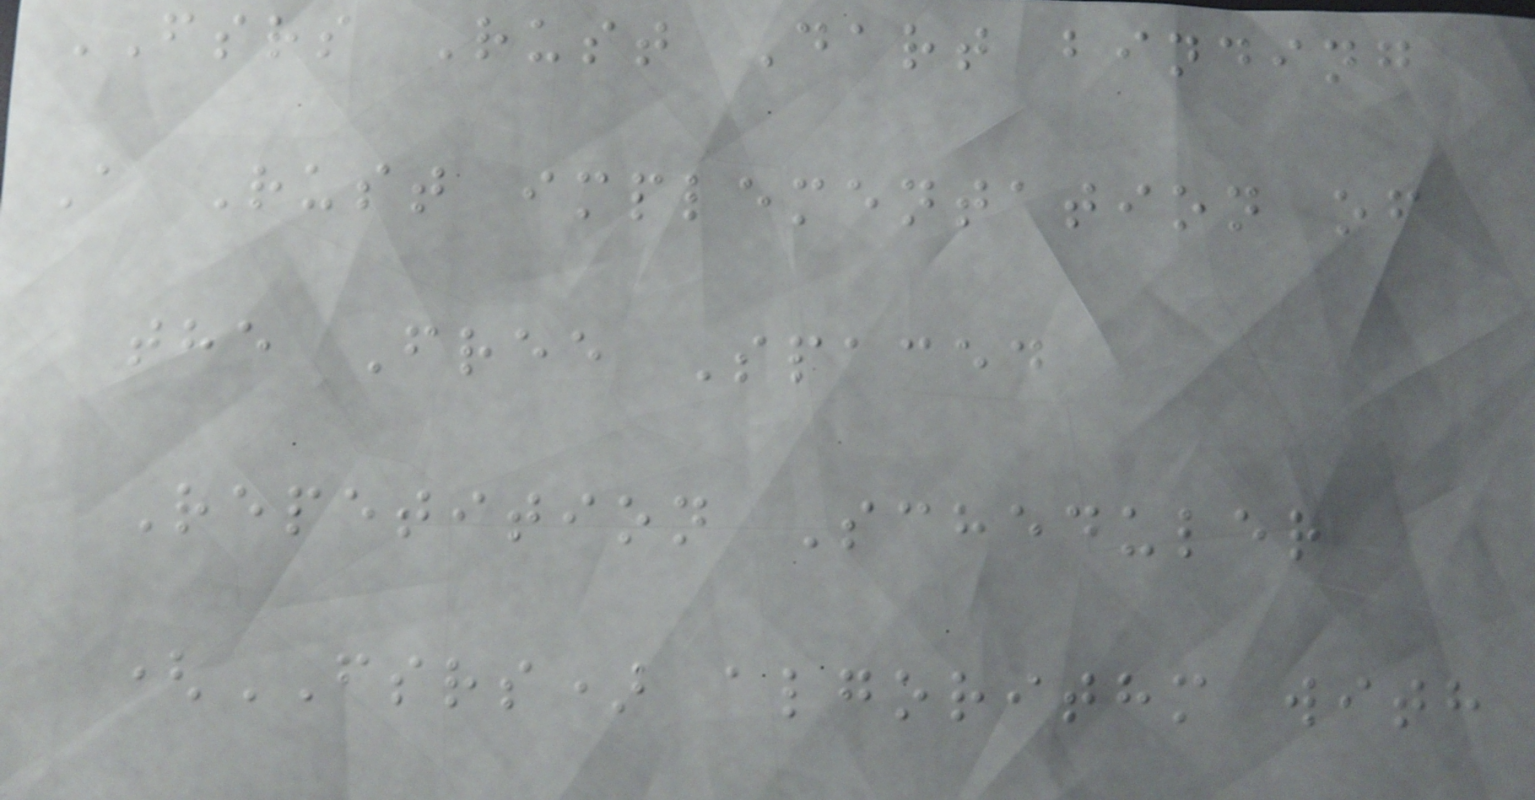FSRS Rust Dart binding
A Rust implementation of
the Free Spaced
Repetition Scheduler
(FSRS) algorithm with
